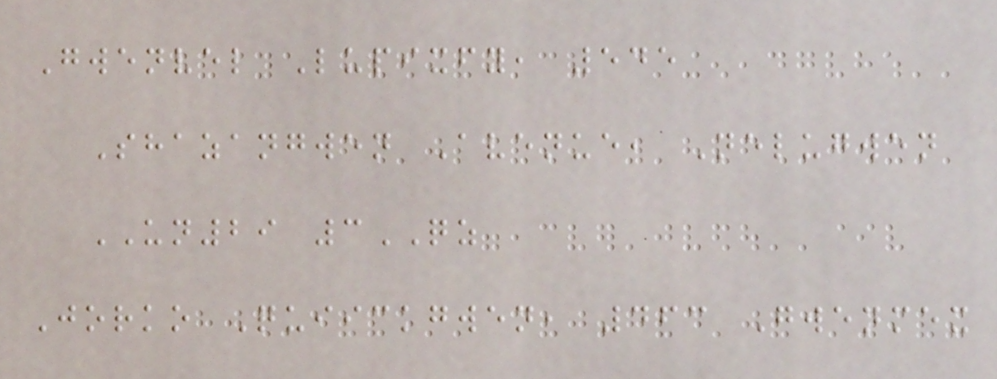Gwenvel Lupixfy, 545
Shazangwen Avenue, Nelugwen
UN29 3QZ
Jorko Quiickgwen, 463 Gwenmex
